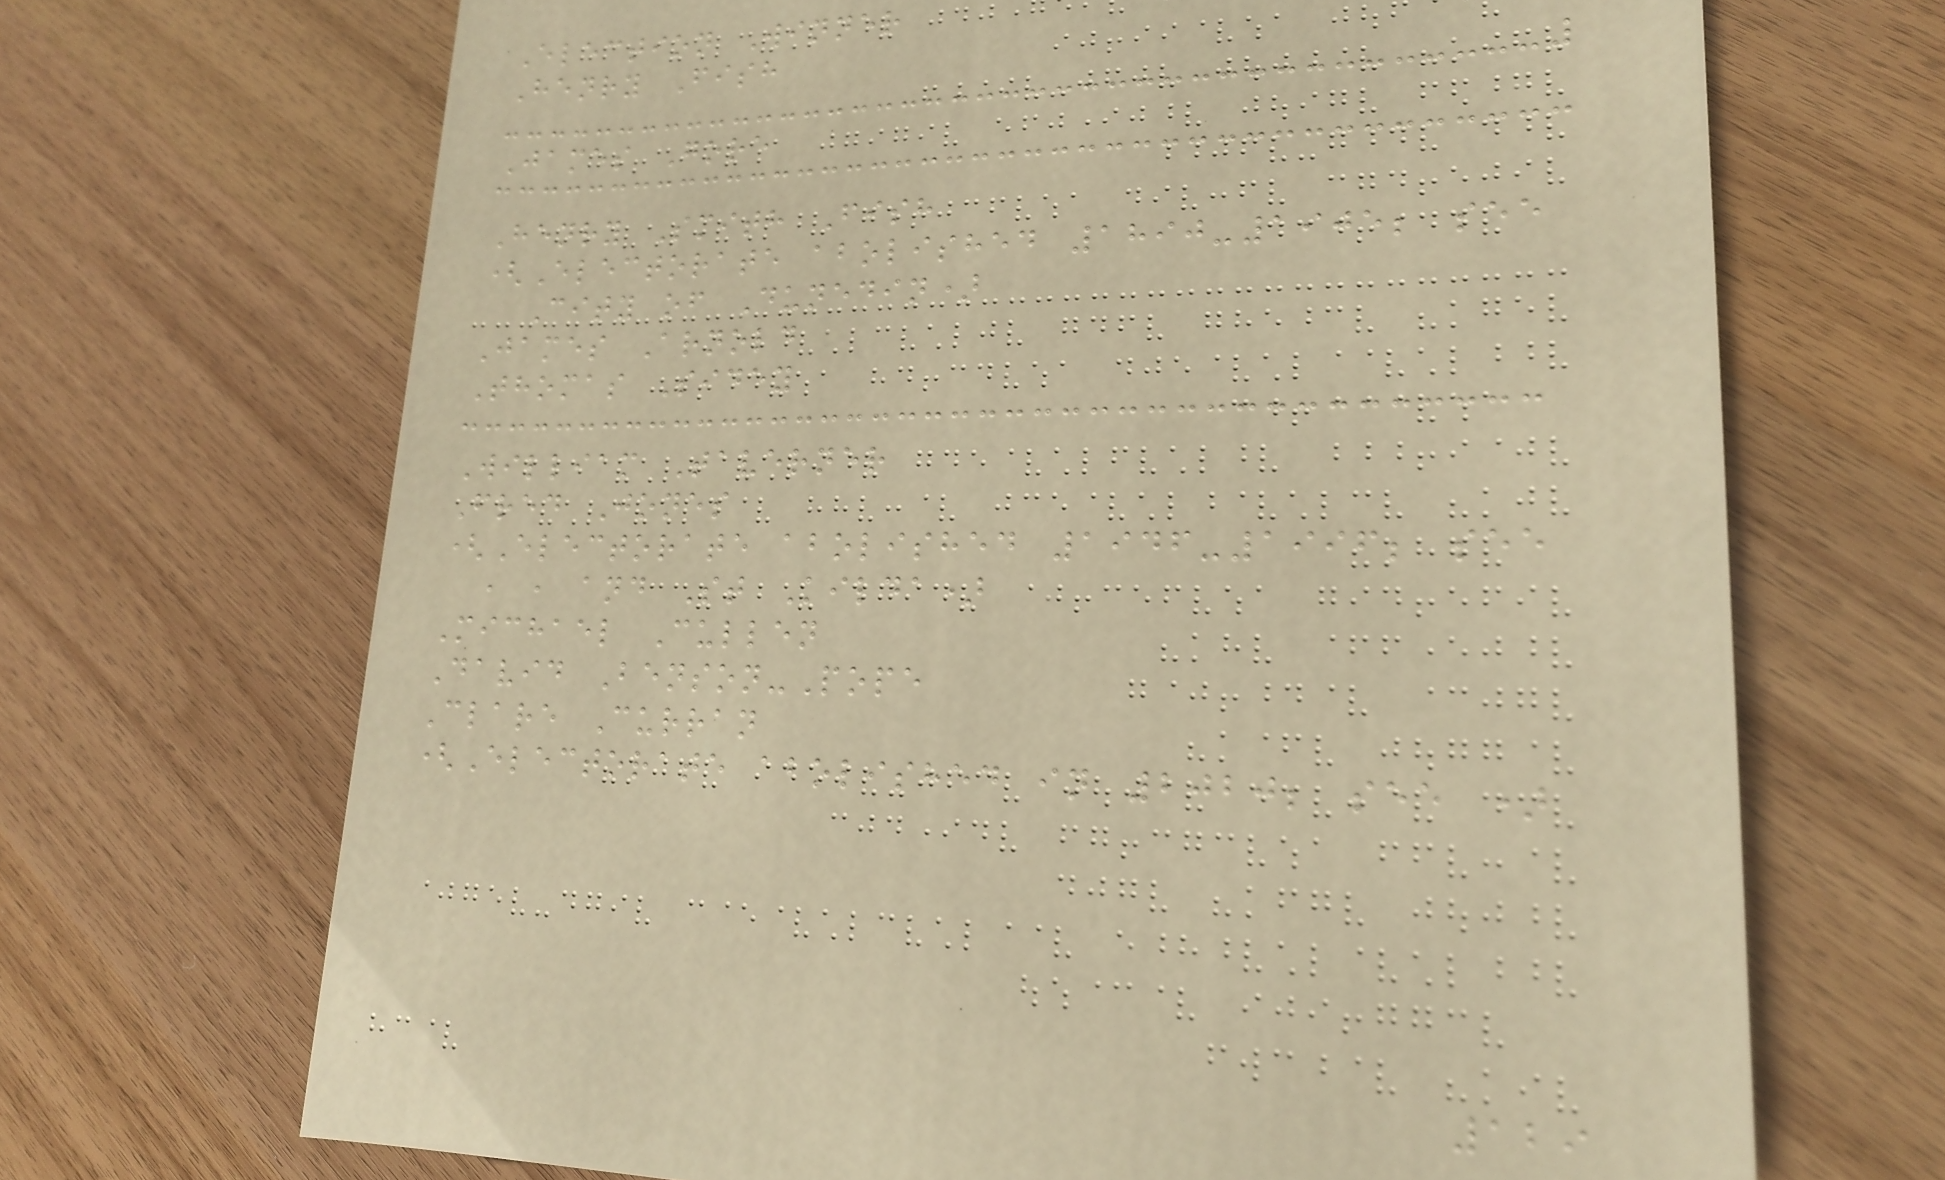Election Winner
Henry Fish
James Gore
Henry Smith Fish
(Electorate abolished 1890-1905; see
City of Dunedin)
James Arnold
Thomas Sidey
William Taverner
Fred Jones
(Electorate abolished 1946-1996; see
, , and St Kilda)
Michael Cullen
David Benson-Pope
Clare Curran
(Electorate abolished in 2020; see )
129
